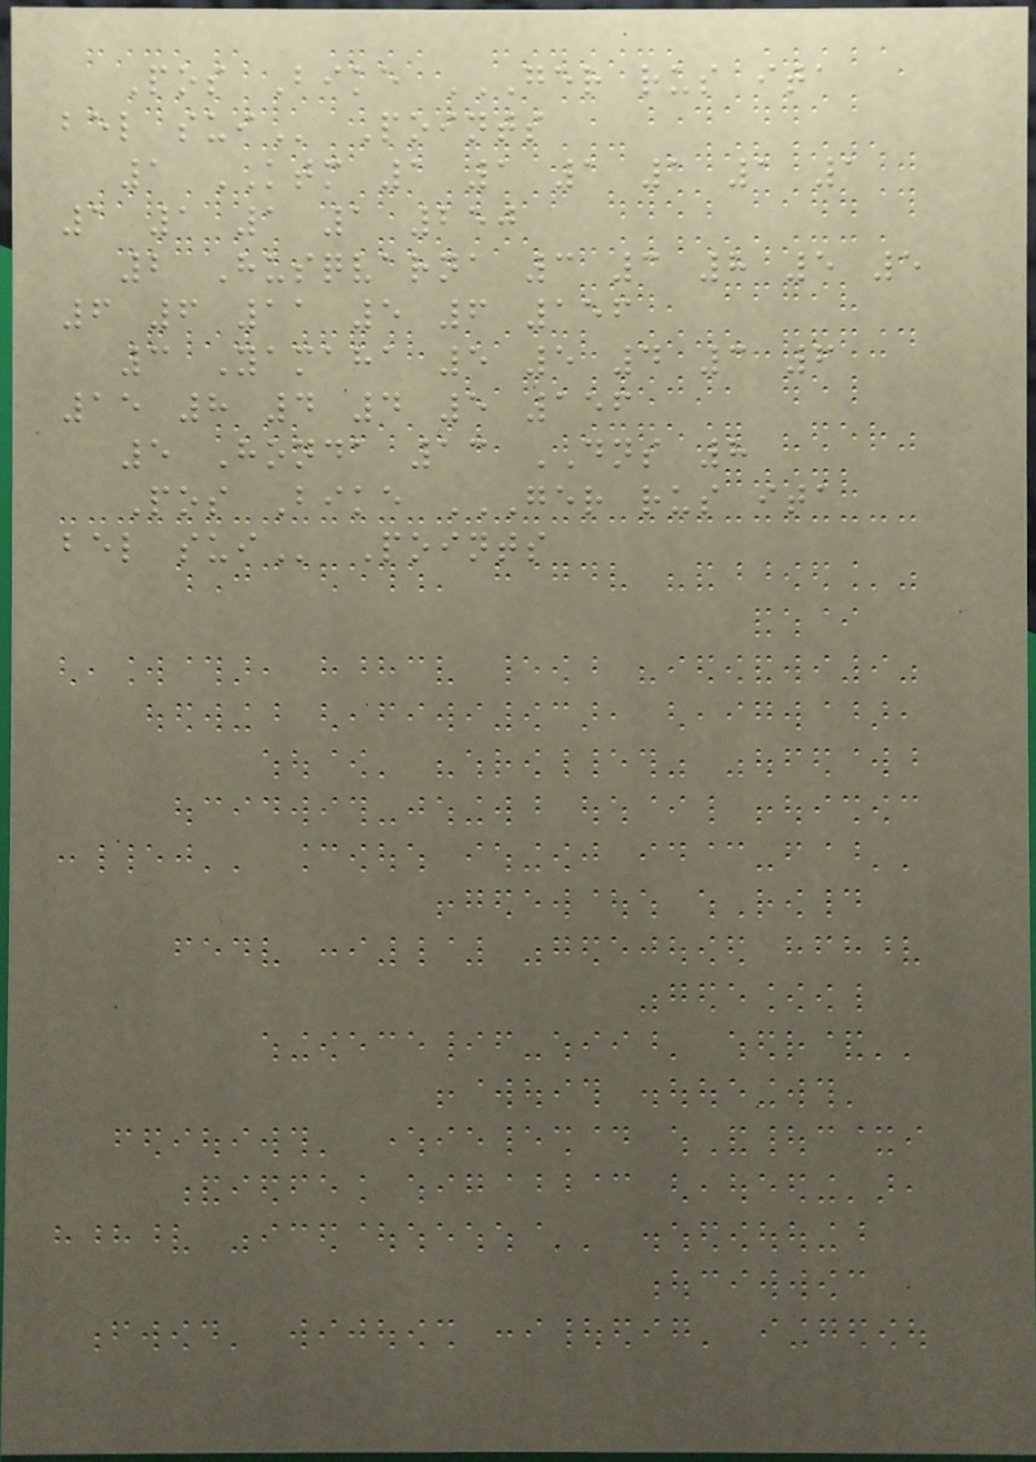Pos Bike GER RUS ITA
BEL SUI Points
1 KTM 1 1 1 1 1 1
1 1 1 1 250
2 Husqvarna 3 3 8 5 5
6 6 11 5 6 156
3 Yamaha 5 5 4 3 6
15 8 4 4 5 156
5 Honda 13 DNS 8
Pos Bike GER RUS ITA
BEL SUI Points
